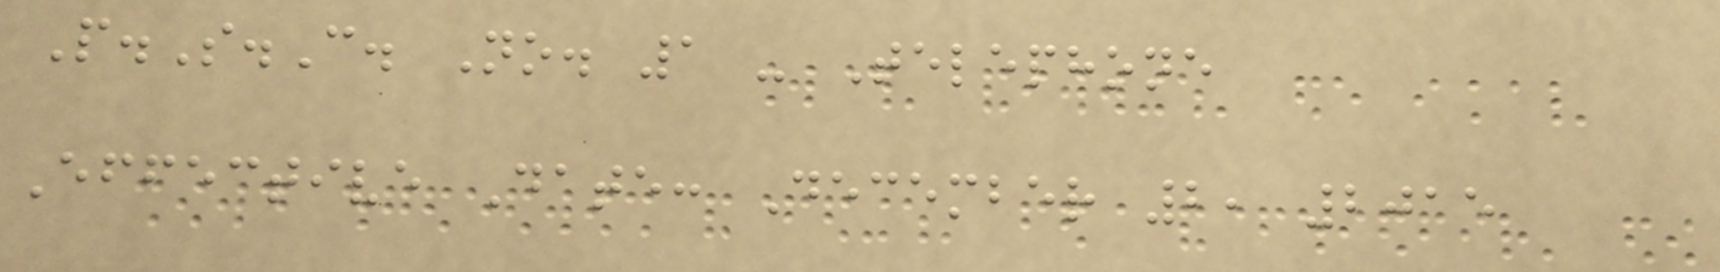P.S.C. No. 1 - Telephone
Effective Date: December 2, 2015
